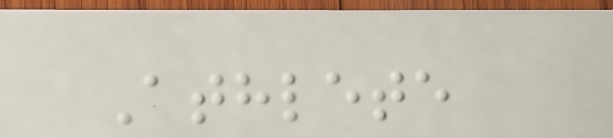Athlete
